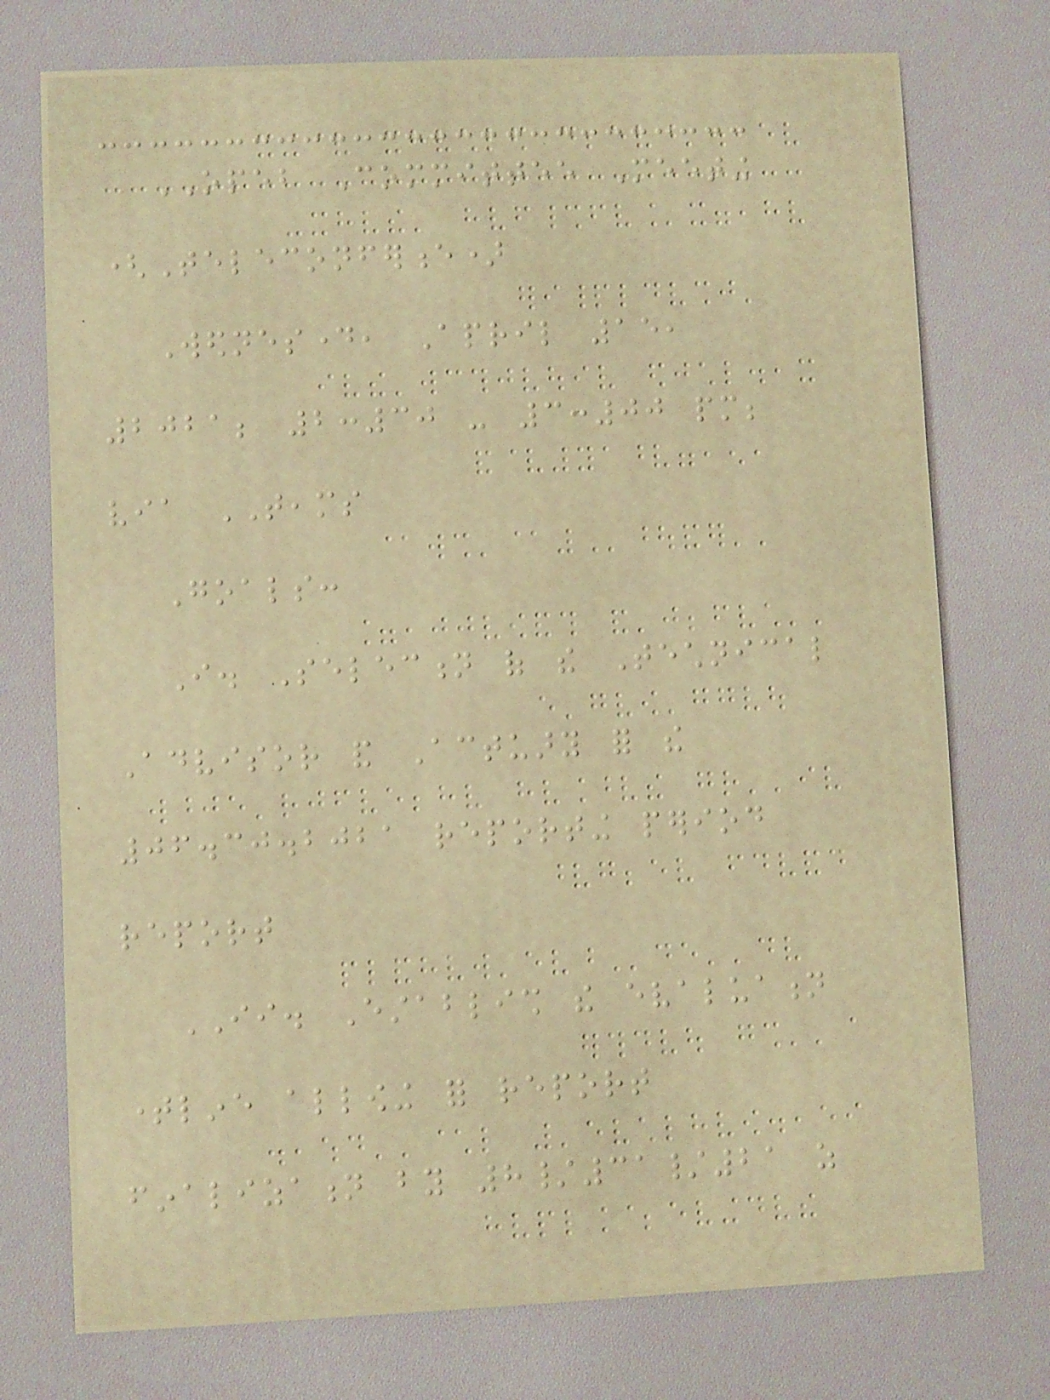OPEB Committee Meeting
(Teleconference)
Wednesday, April 15,
2021; 2:30 - 3:00 pm;
via TEAMS
Goals:
I. Selection of the Technical
Advisor and Actuary for the
06.30.2021 reporting period
report
II. Establish the evaluation
timeline allowing for report
finalization by 8/31/21 as
